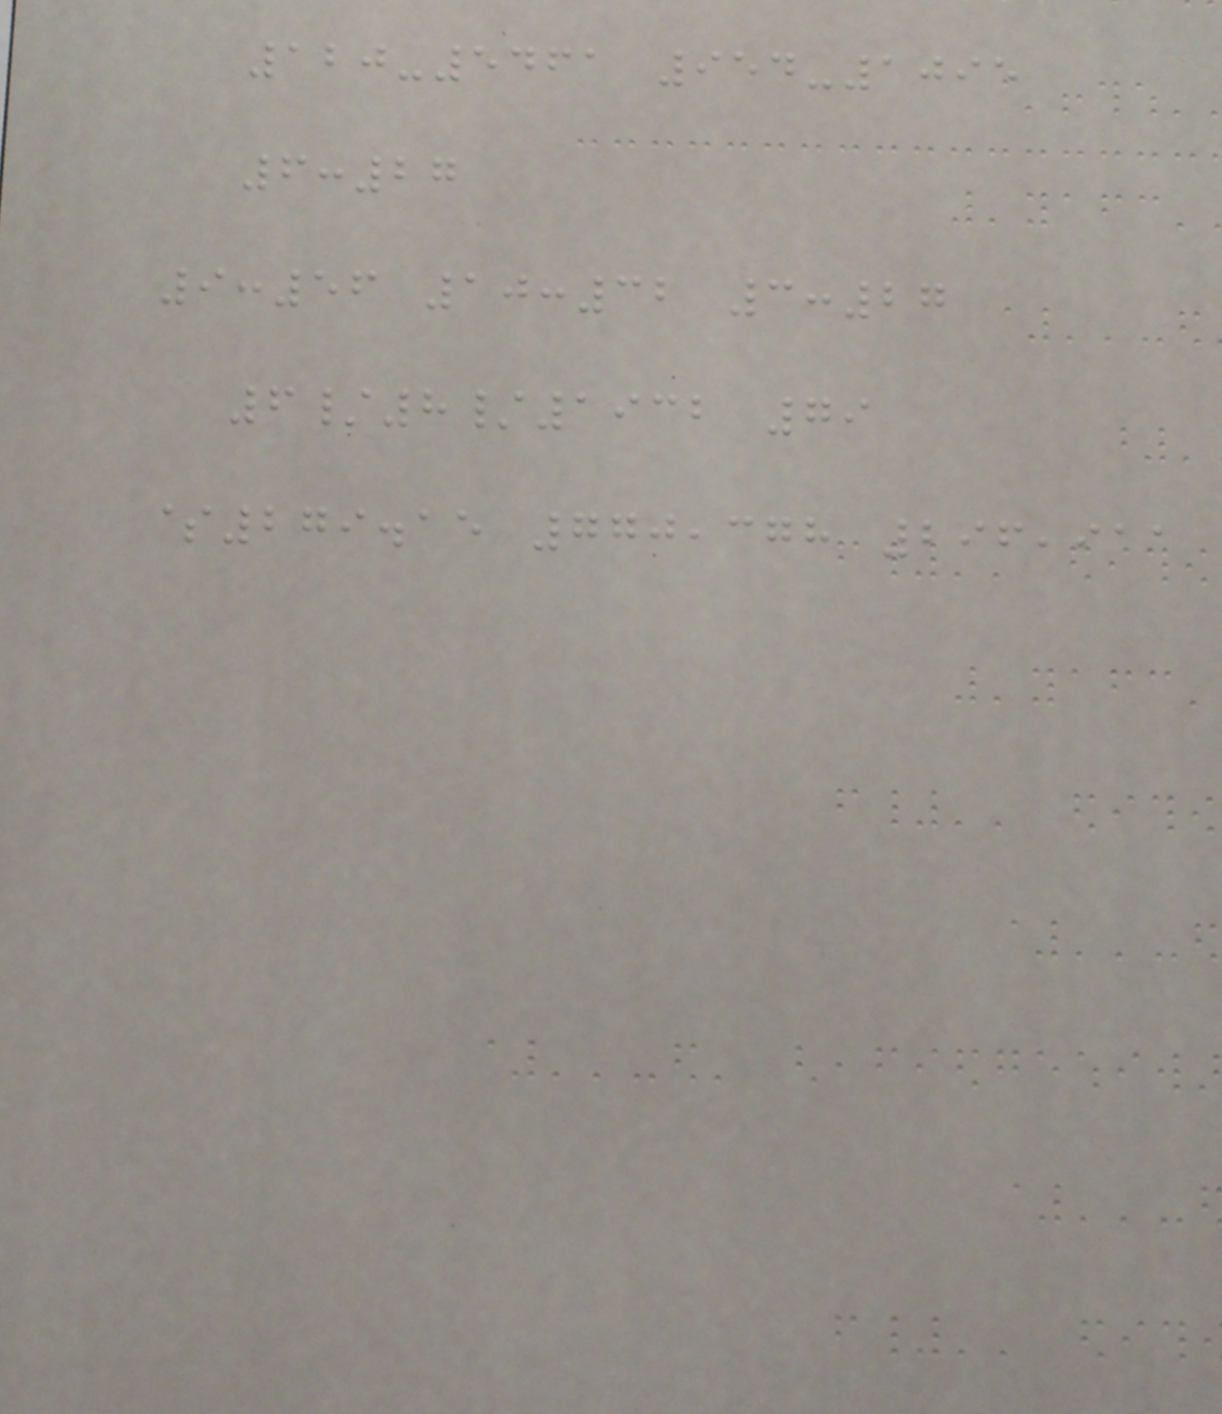120-5461 954-1095
6:27
9:56 10:32 3:27
6/8/1932 79
$279.15 770,378 296,911
